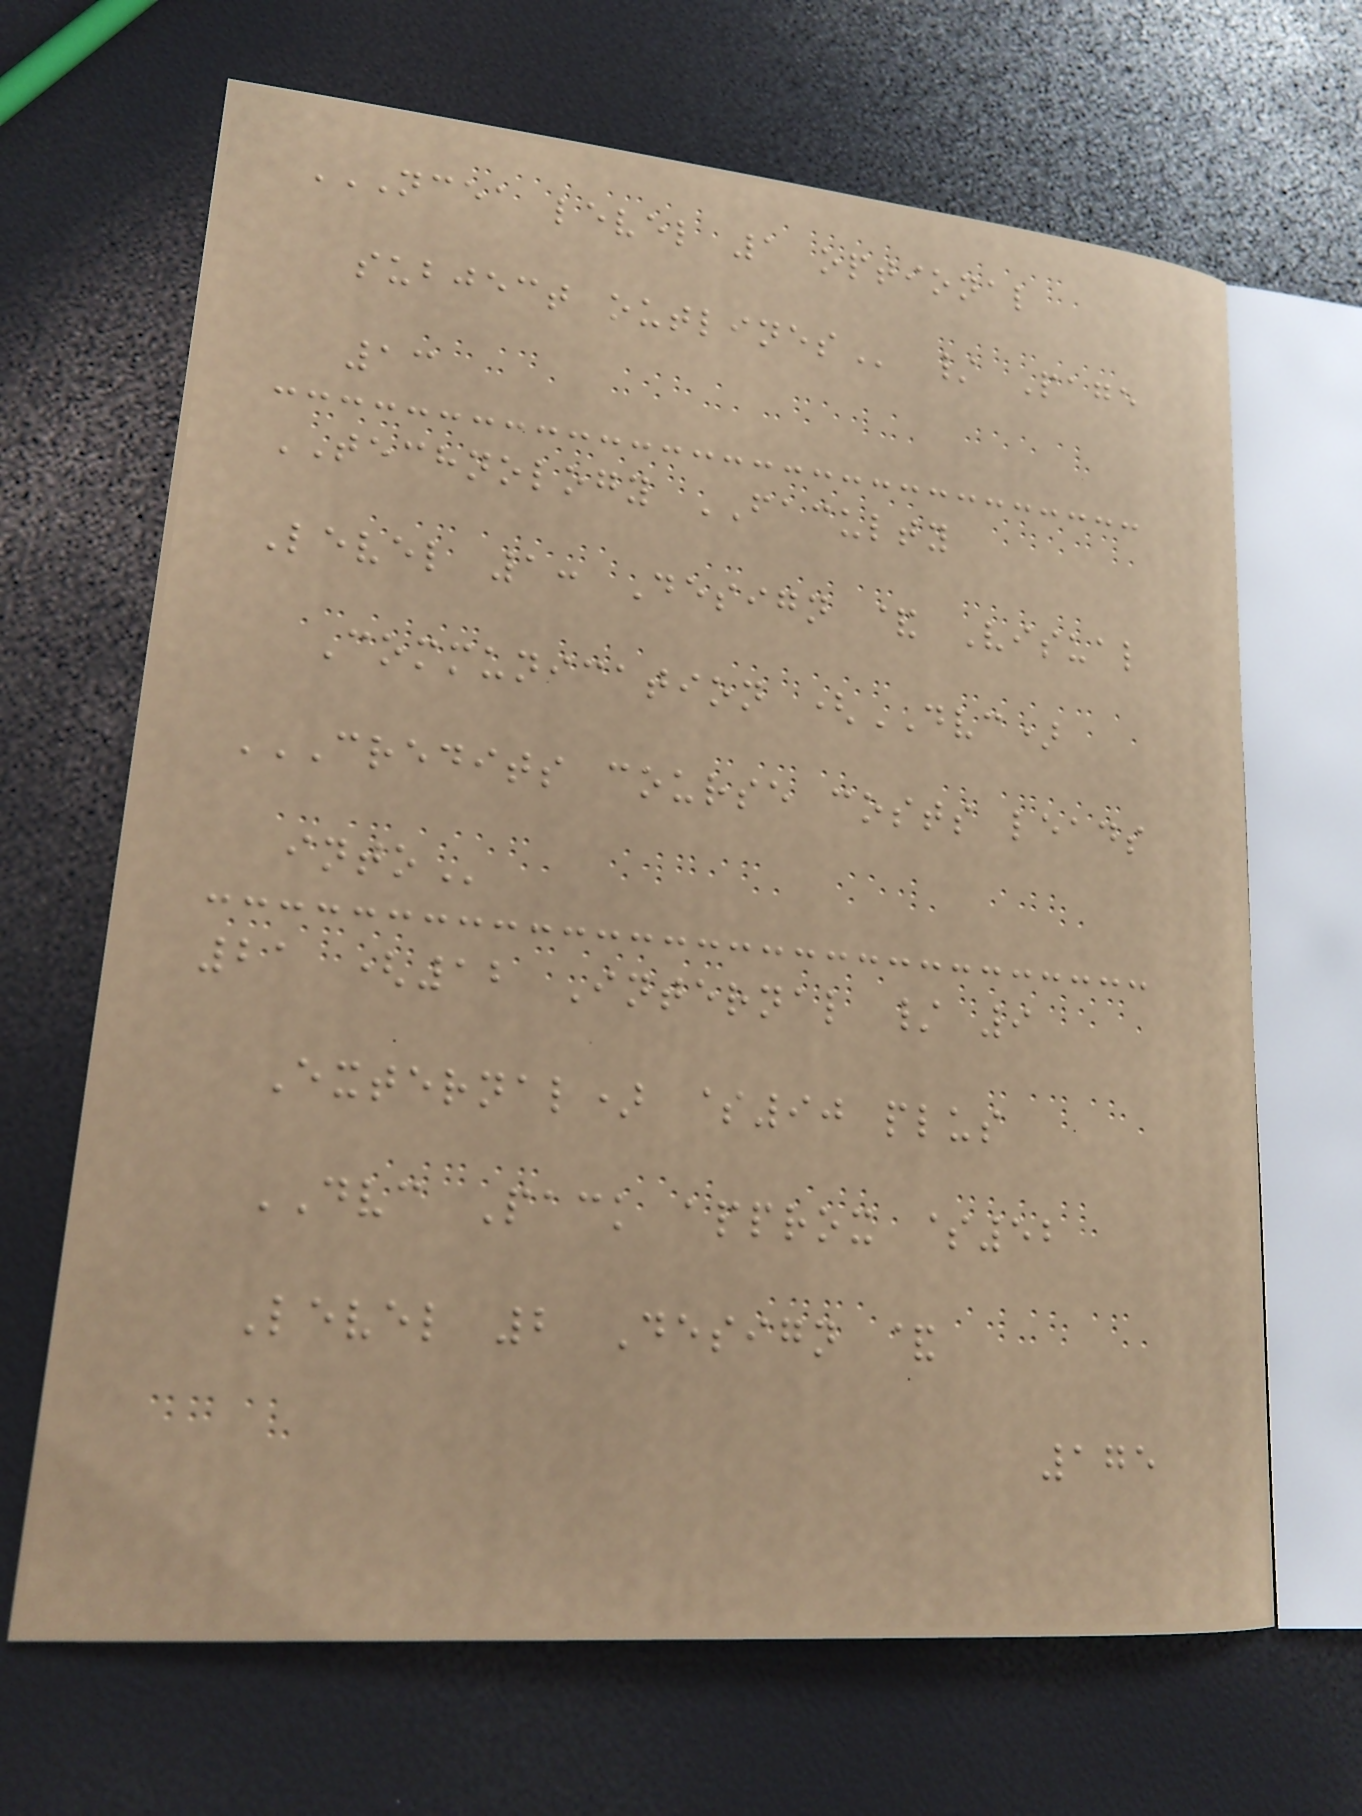NCEA LEVEL 1 OPTIONAL
SUBJECT OUTLINES / Page
13
TECHNOLOGY FACULTY
Level 1: Design & Visual
Communication (DVC)
CREDITS COURSE COSTS LEADS
INTO
21 (12 Internal / 9
External) $90 plus
DVC Pack approx $52
Level 2 Design &
175
